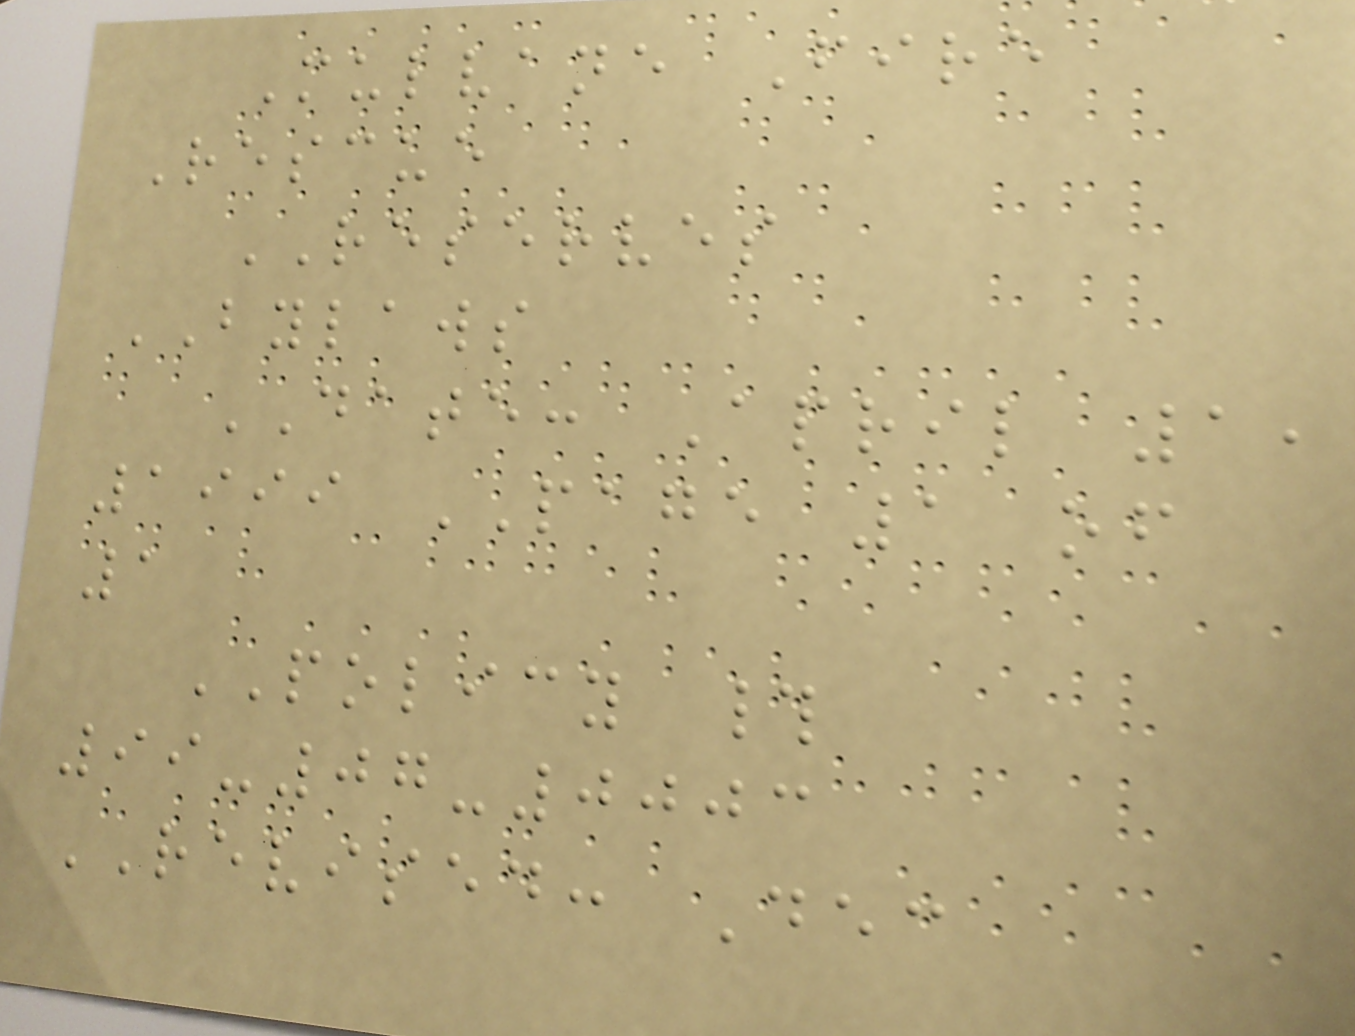Mulvane Fire
Rescue
RESERVES
BYLAWS
DATE: April 1,
1999 PAGE 1 of
1
POLICY #
99-07-0003
REVISED: Dec
